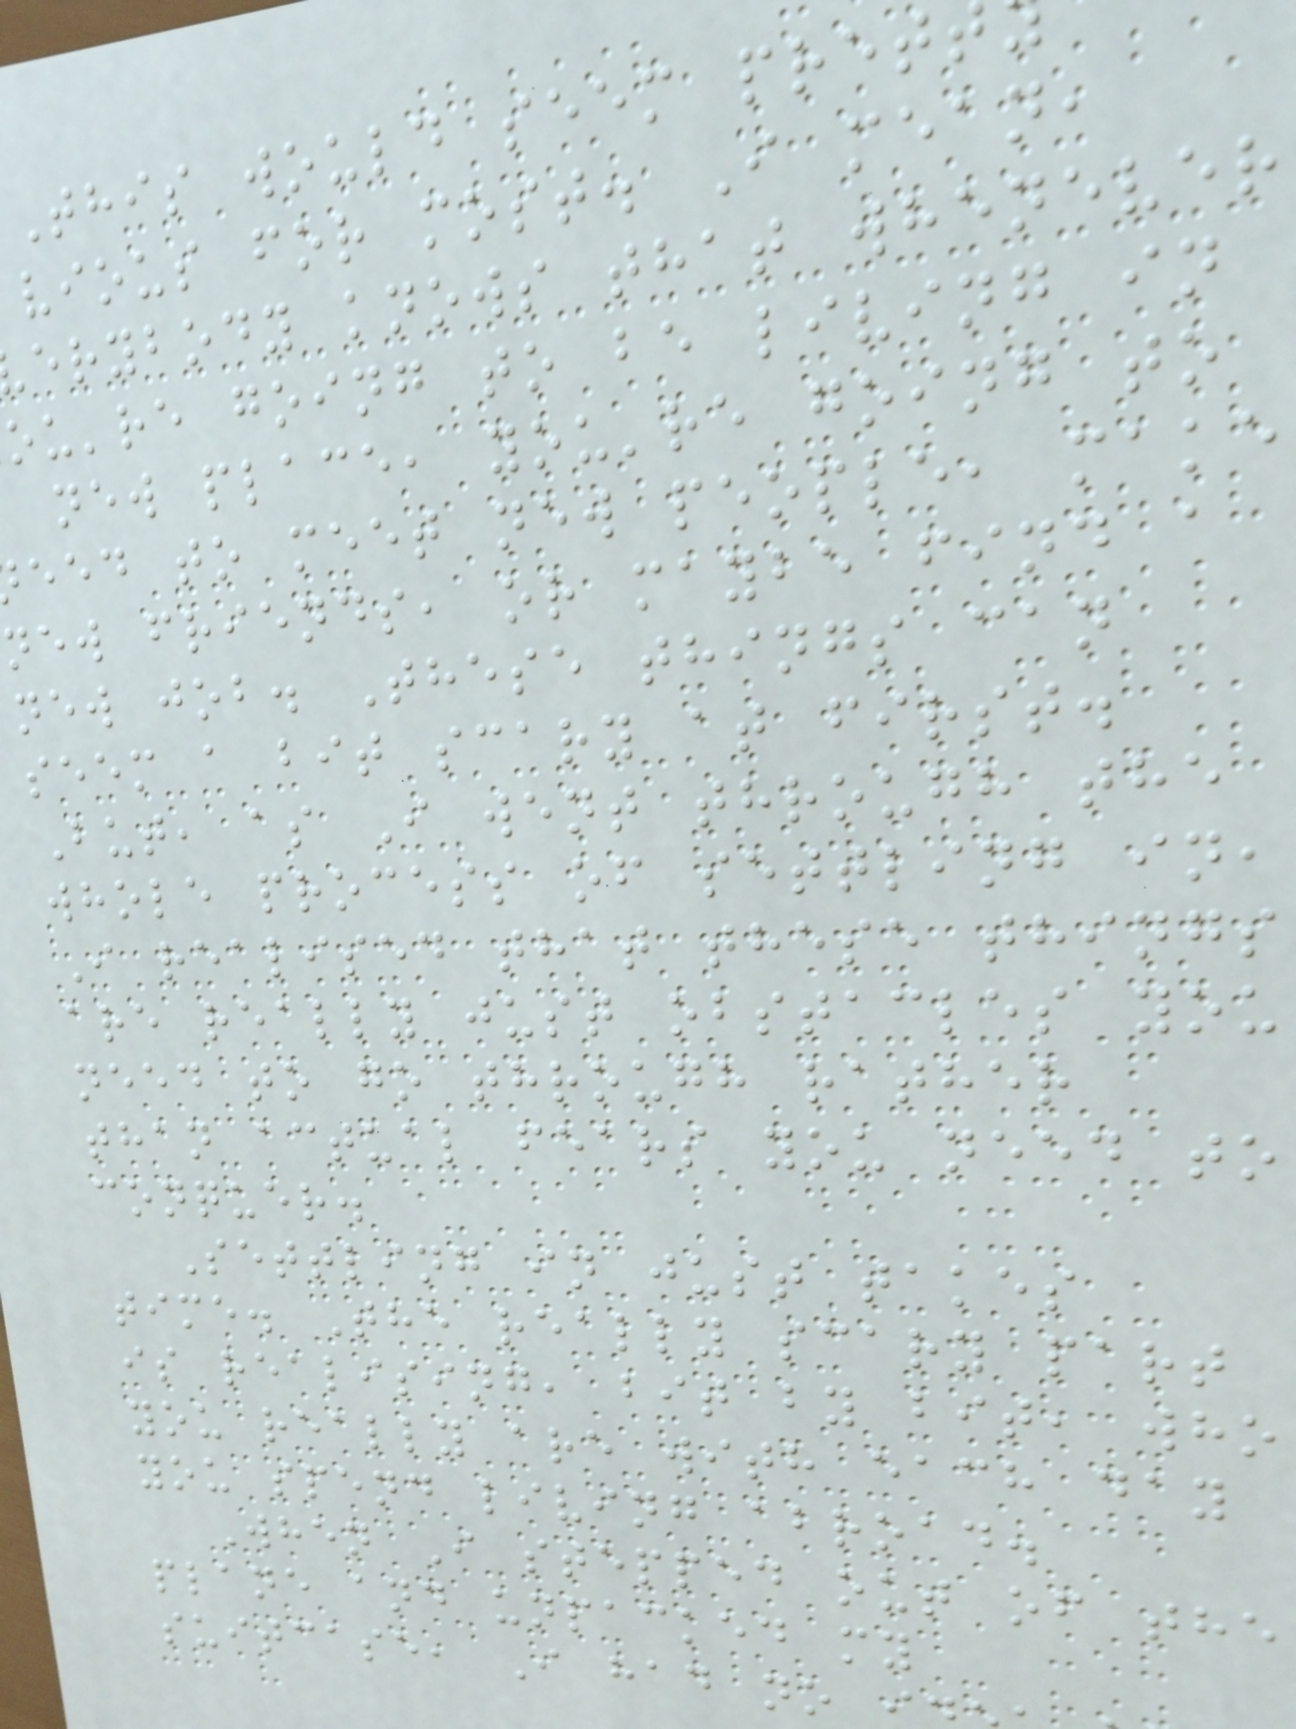This would seem pret
vious for most. I mean,
erybody knows that whenever
ou're going to be living in
new place, you're going to
eed to meet new people, make
new friends, or maybe find a
new job. These things can
seem a bit scary at first.
But, as I went through the
whole process of settling in,
I realised that these things
are really just obstacles you
need to go through rather
than actual fears you need to
conquer.
Settling in just takes
time. The really scary part
is realising, bit by bit, who
you really are with each day
you spend living abroad.
When I stepped out of the
plane and unpacked my
suitcase, I had no
